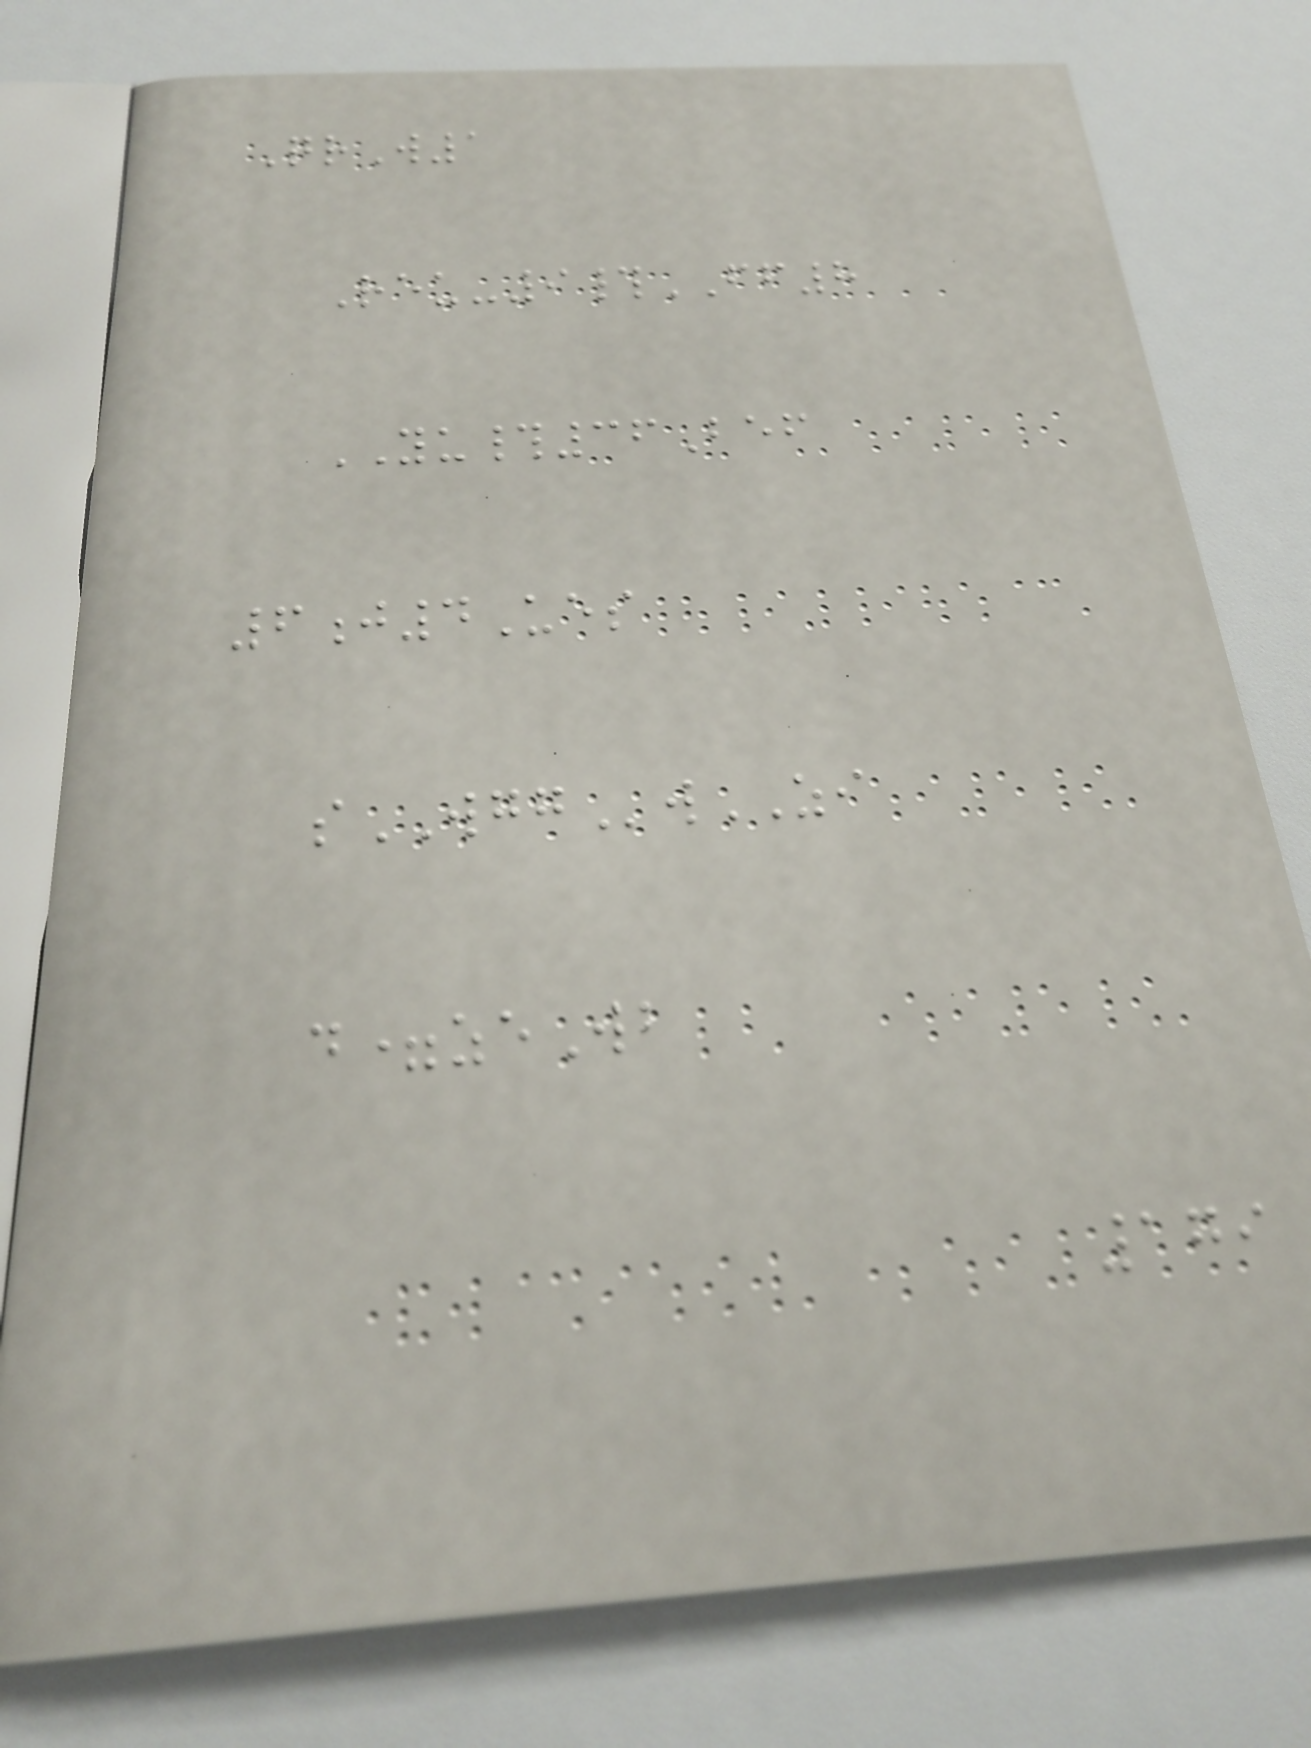QrW1
Reu-9#FF8
YU#36Bef
6j4Ues
sWGGwZI
d=zeWb
179
